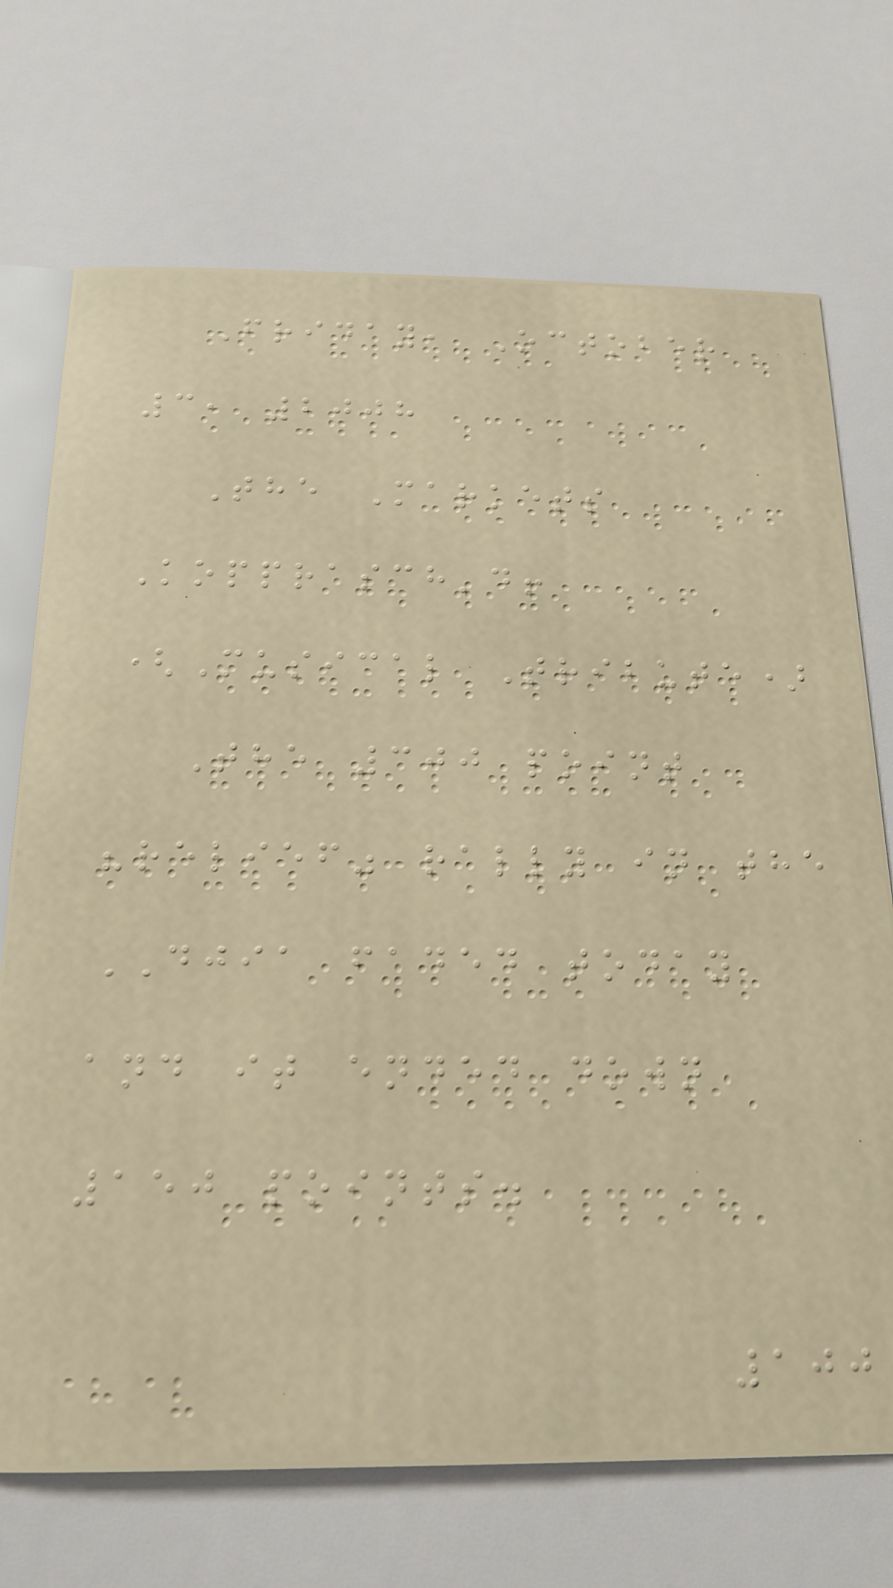Friday, October
3, 2008
The Markets
Kopprasch'd!
(Musical Tribute)
The 300 point
"relief" rally in the
DJIA faded today
and it ended down
150 points.
100
